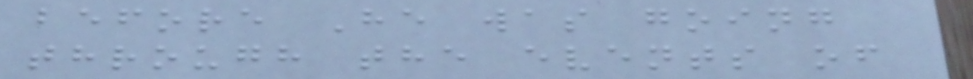before He was going
through the events of
